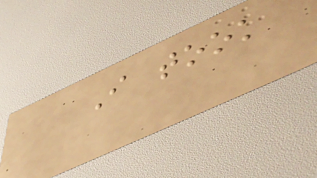I took
